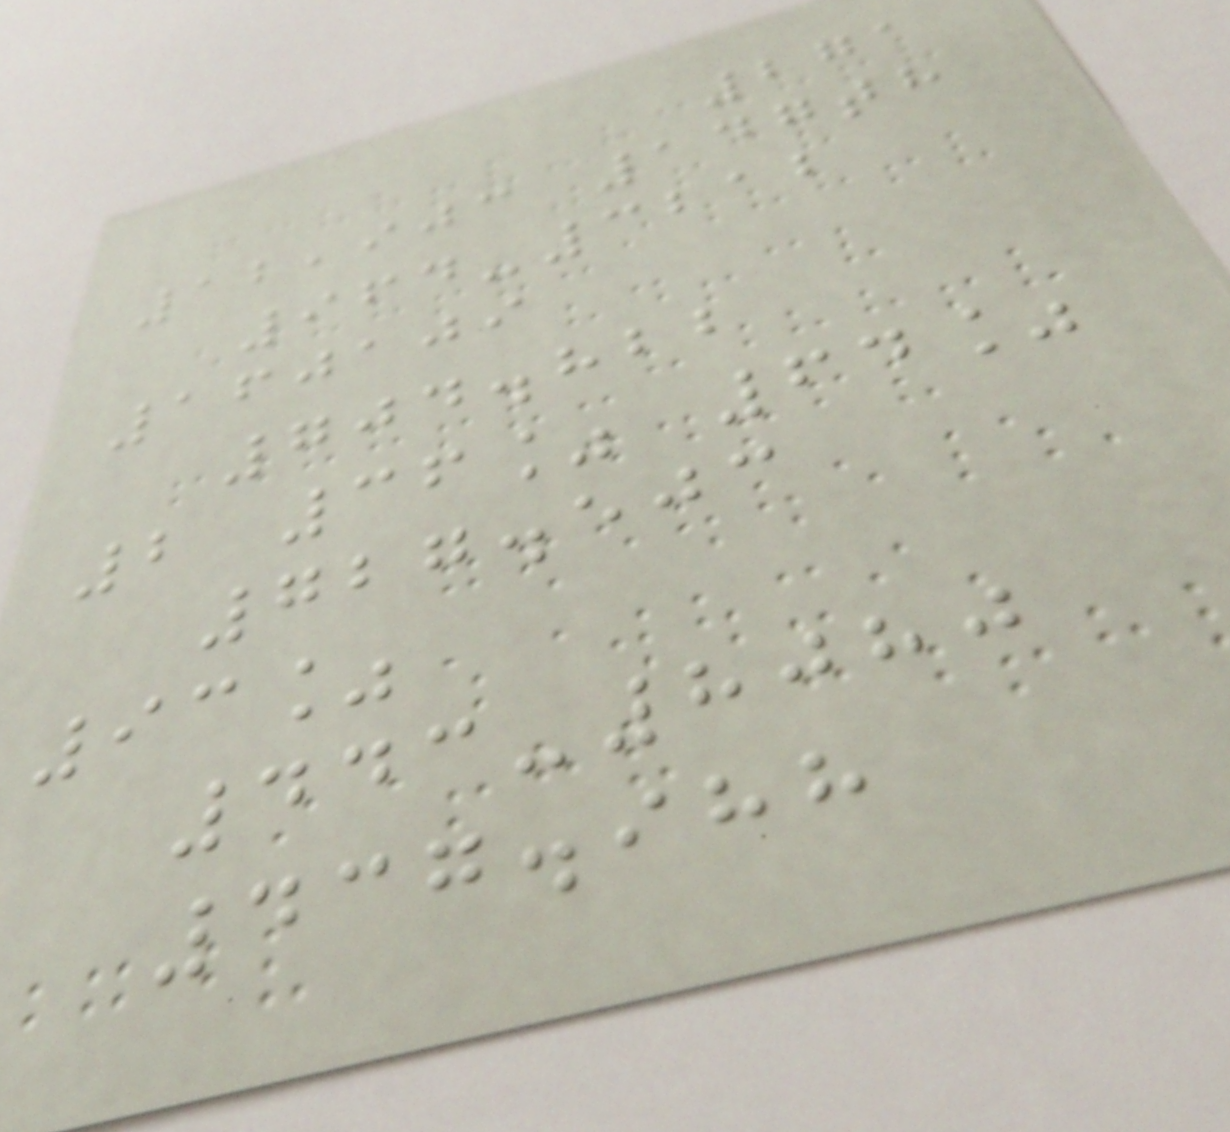271
12,903 147th
964-3212
160109
704.822
2 36% 64%
727.503
93%
443-8080
437.988
